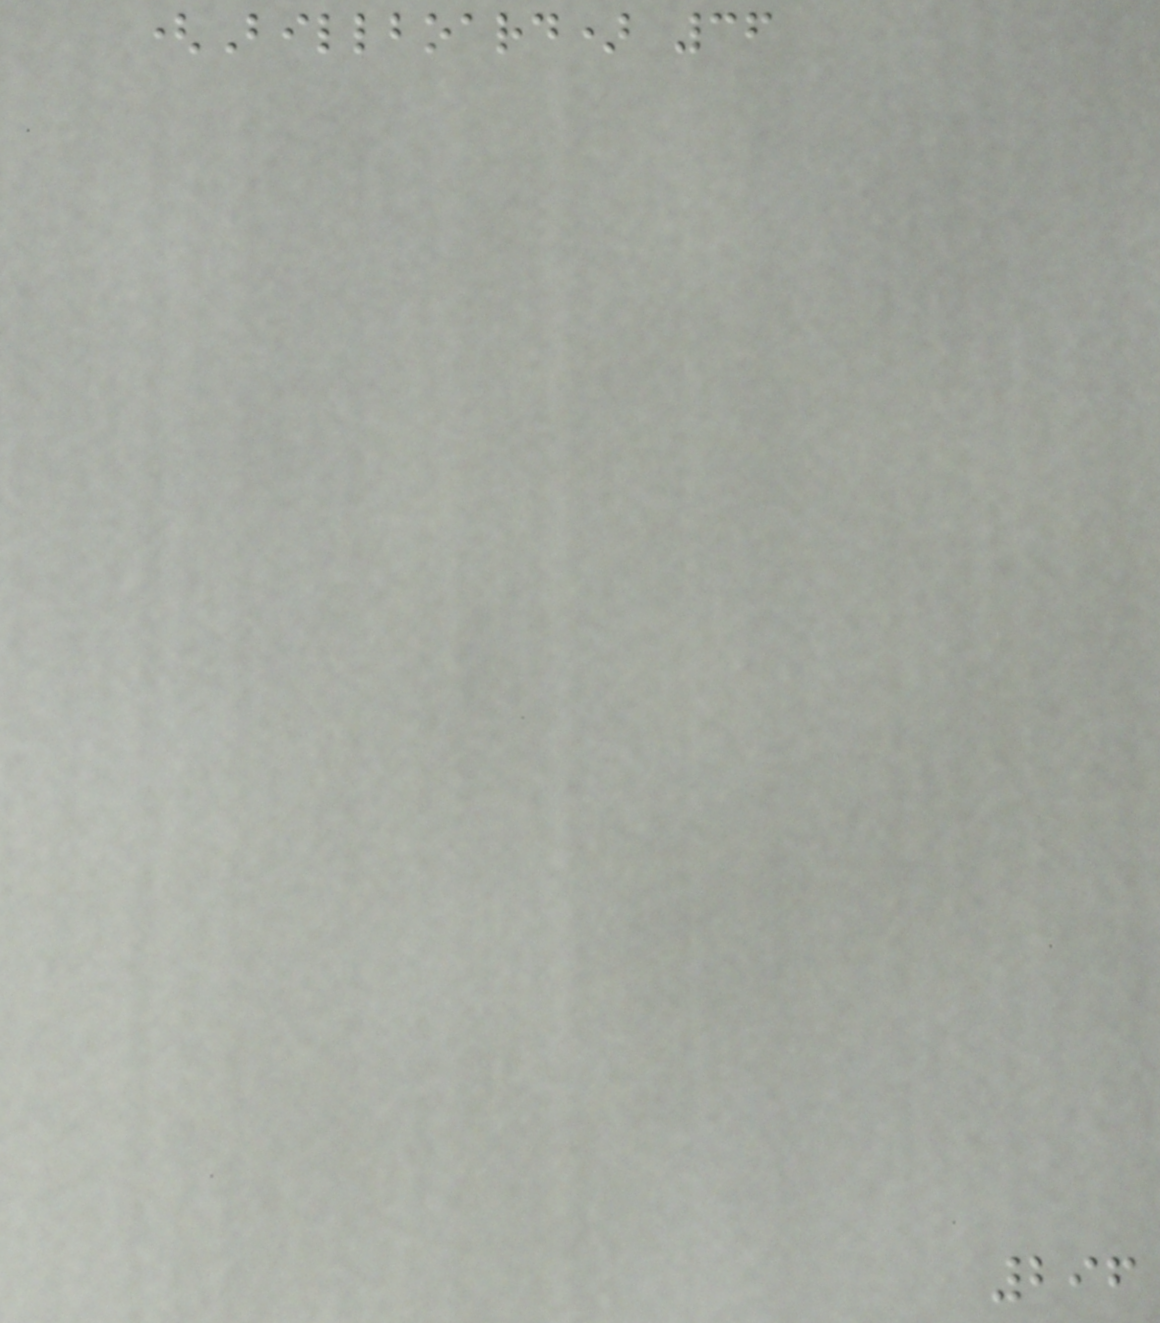(Billboard) 36
296
